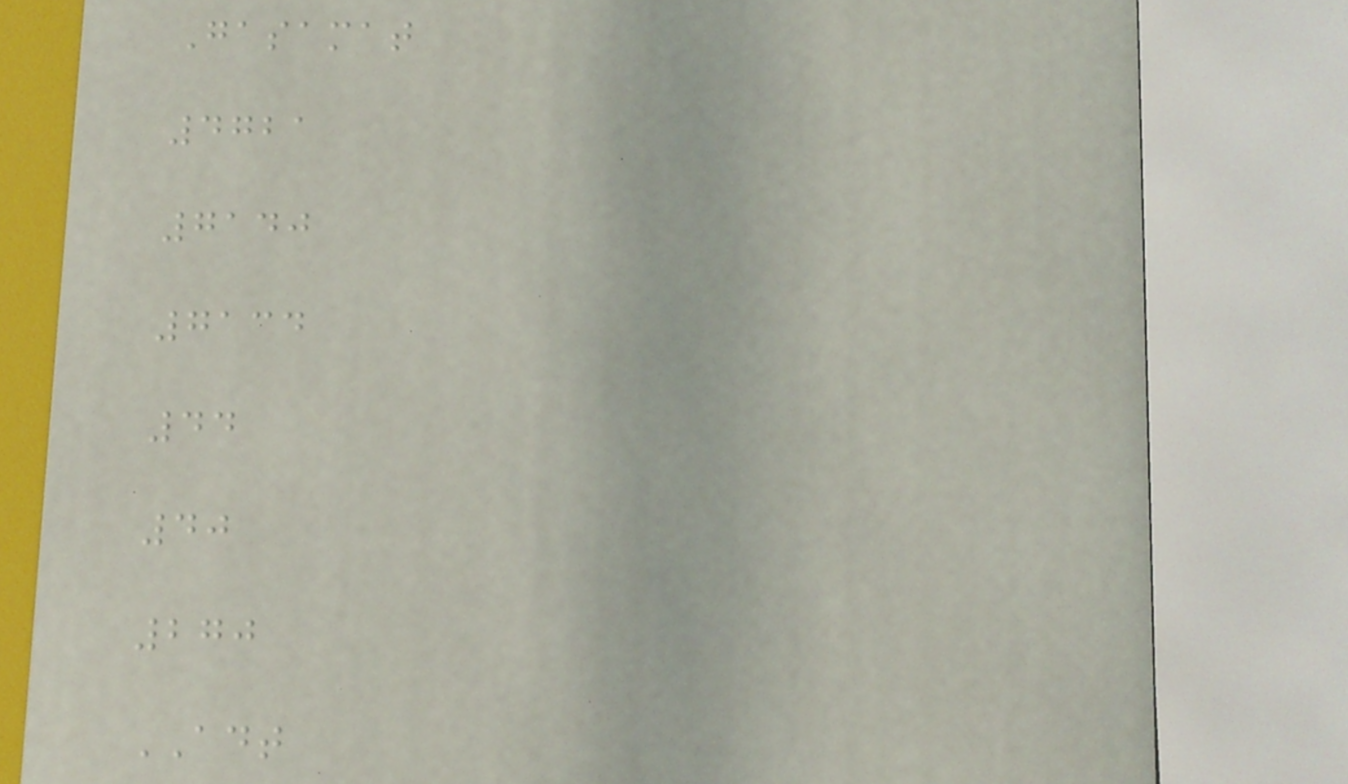Gasamat
4721
7140
7134
44
40
270
ADT
